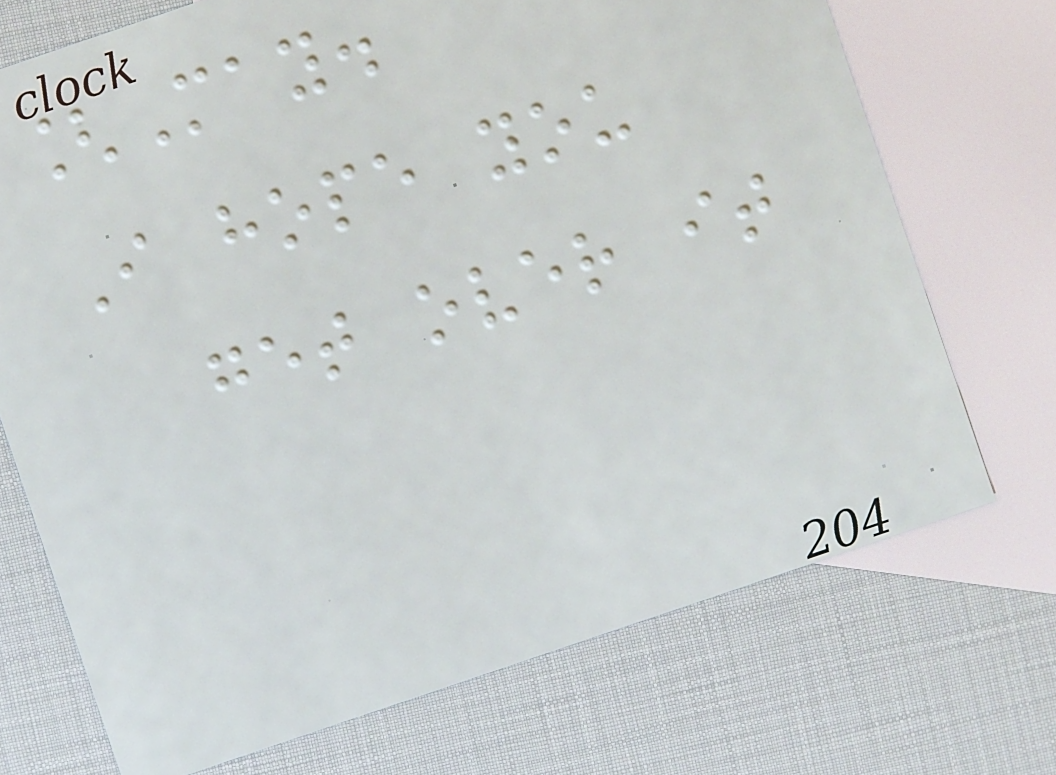[May.
I hope you
get over it
